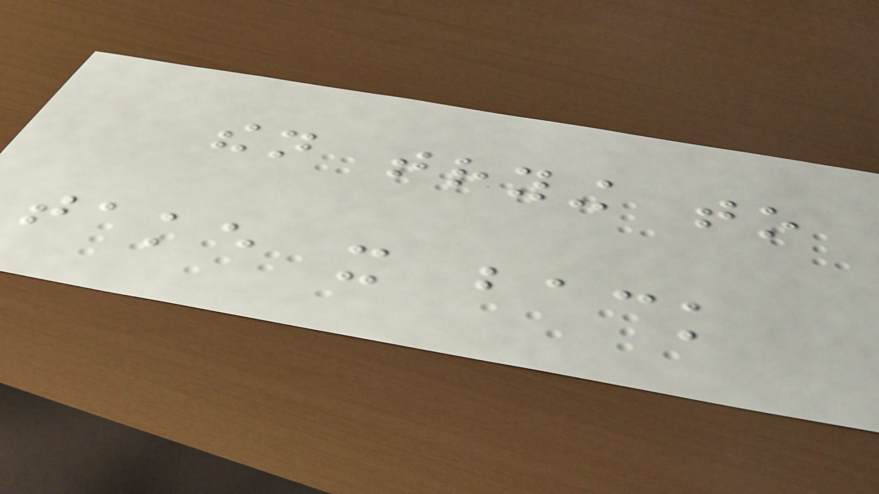then trying to
take it back
